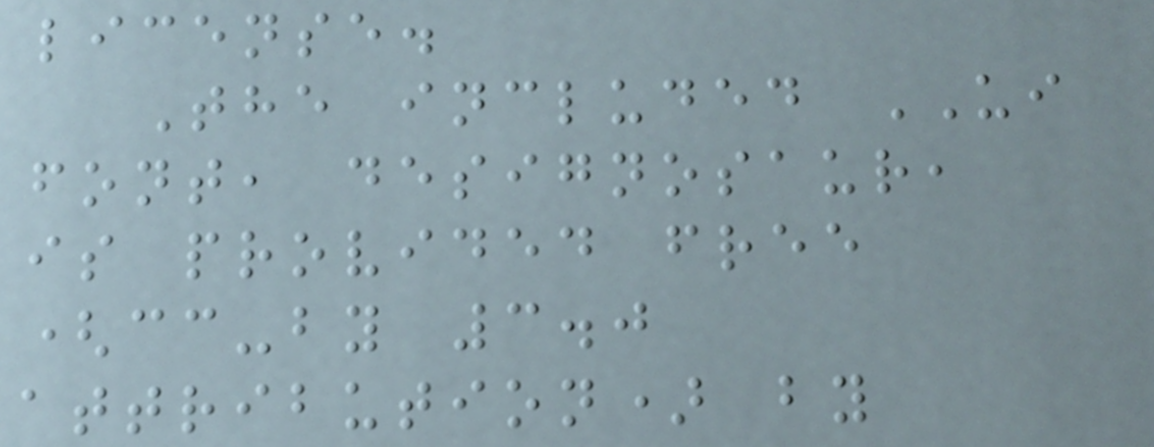license.
The included UI
font, designosaur,
is provided free
(cc-by 3.0
attribution) by
